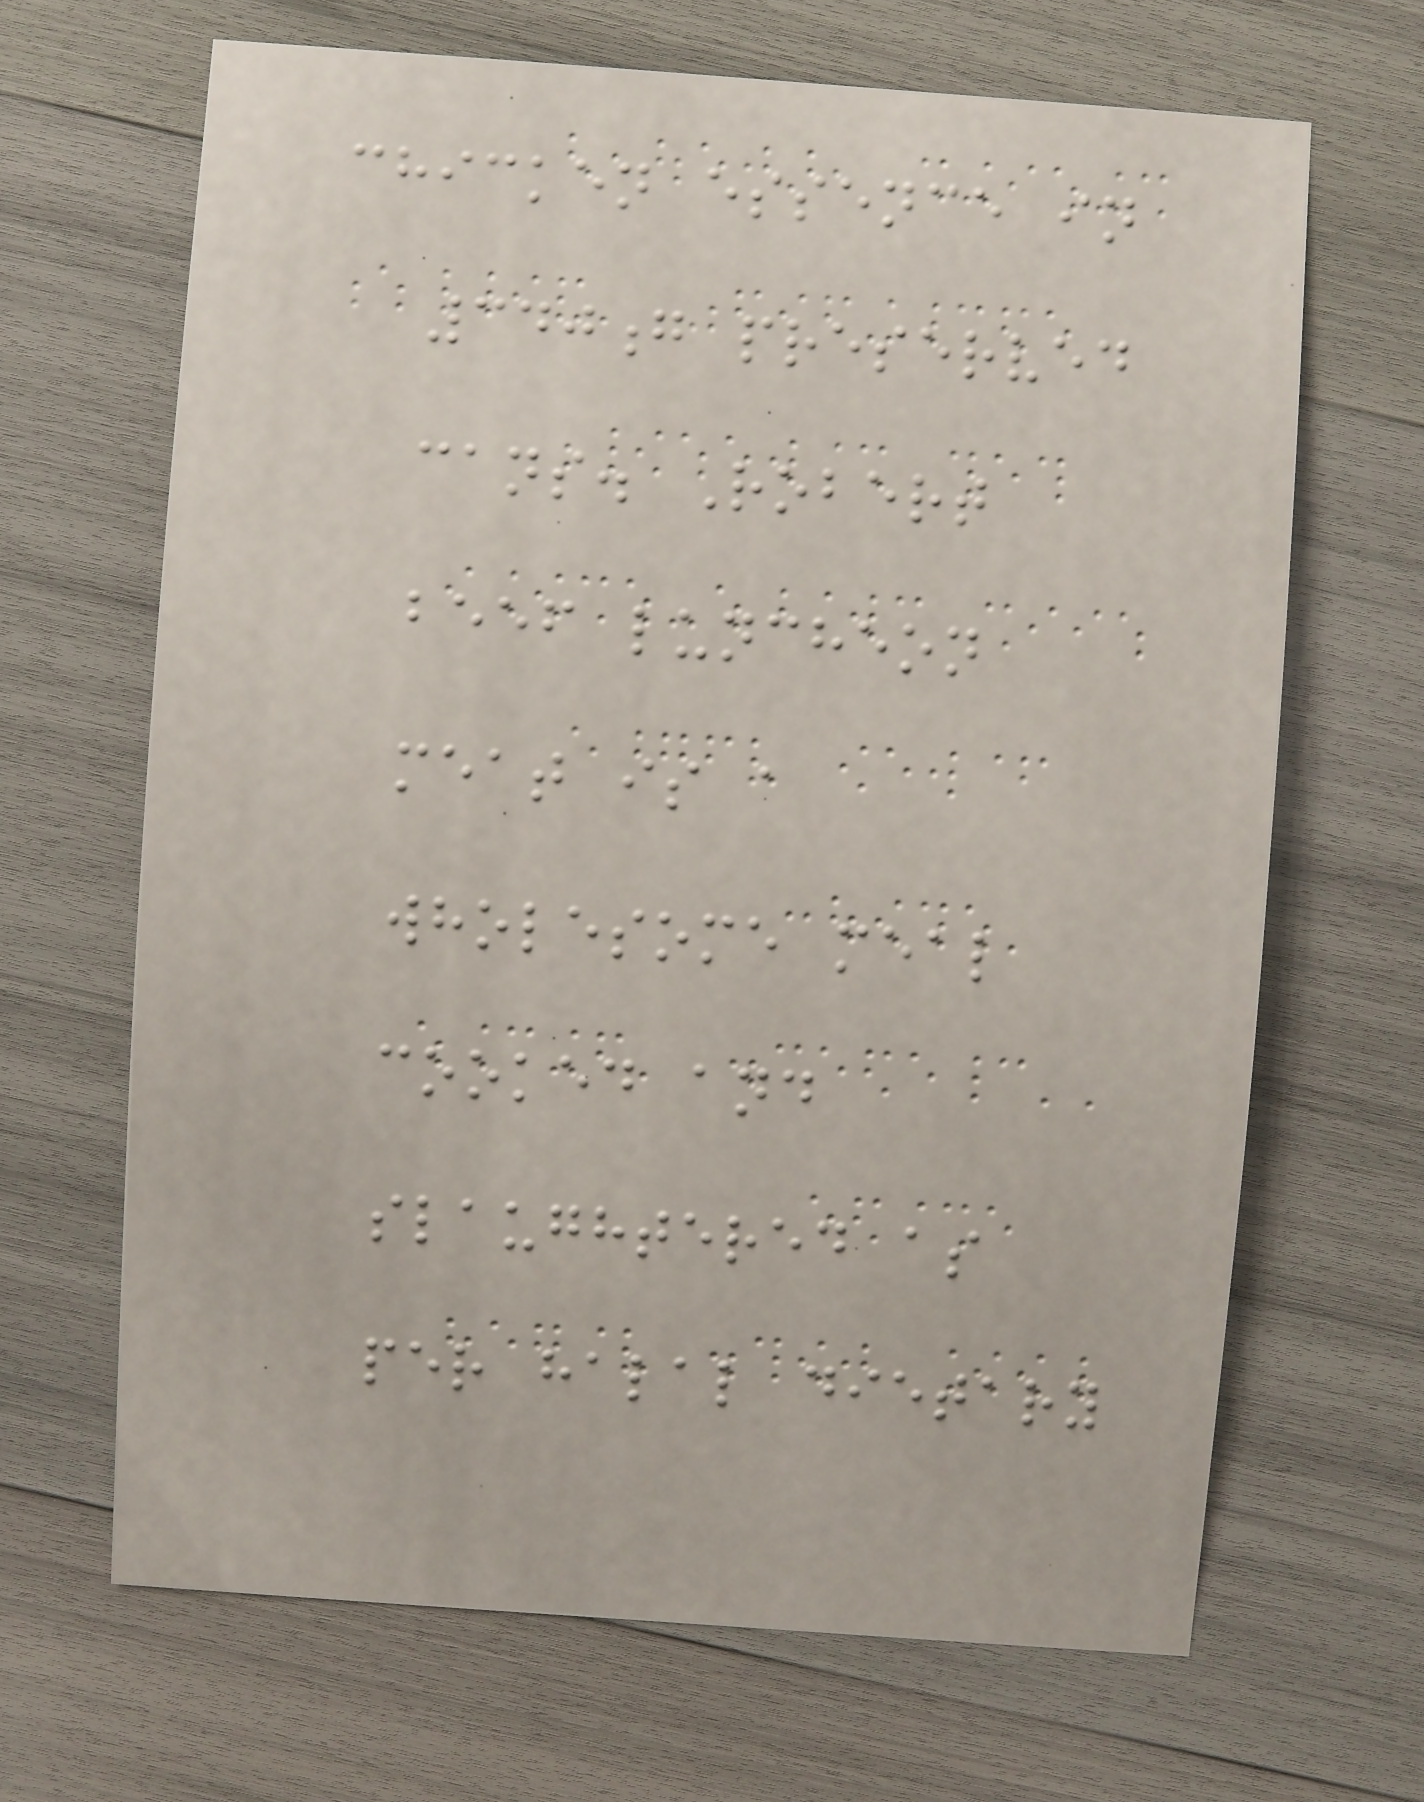chicken essence in
340g preserved
cans. Robert
beef luncheon
meat is a
wholesome meal
cooked and
slaughtered as
per halal dietary
